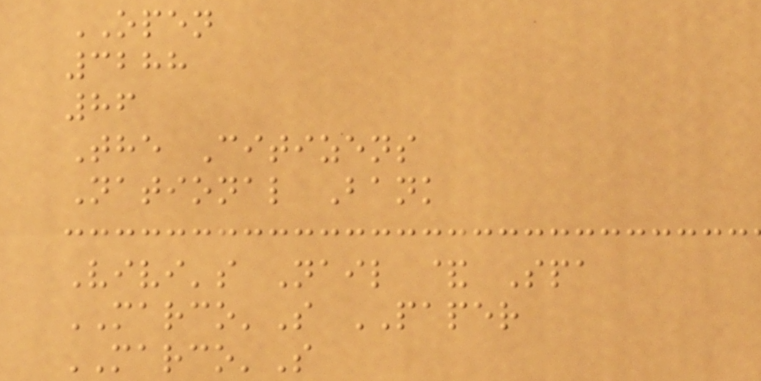OPEN
3288
86
The Citizens
National Bank
Vivi's Nail & Spa
MARCO'S PAPER
MARCO'S
